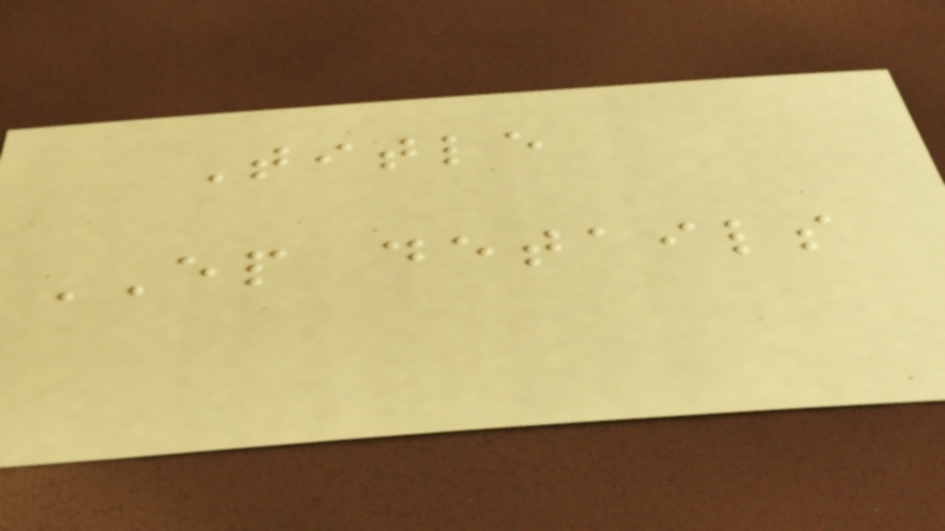Title
EP details
